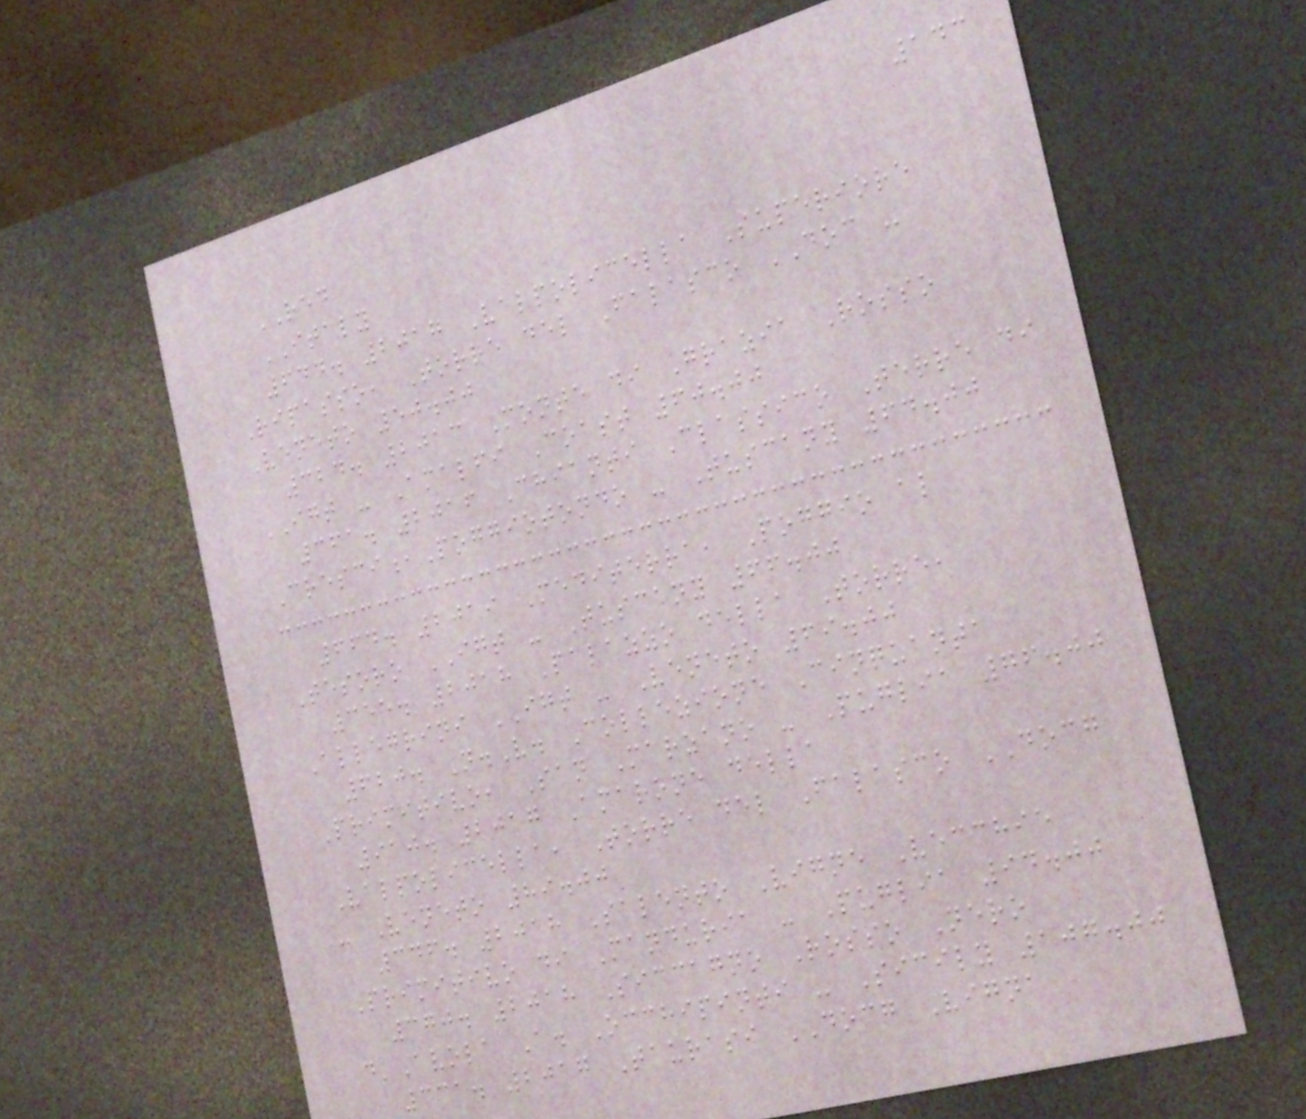143
RED
ITALY
644. 2017 Valpolicella Superiore
Ripasso, Torre del Falasco DOC -
Veneto 50.00
324. 2013 Monte di Grazia Rosso
IGT - Amalfi Coast 60.00
361. 2016 Chianti Classico Terre di
Cresci,Poggiotondo - Tuscany 64.00
664. 2019 Mediterra, Poggio al
Tesoro IGT - Tuscany 66.00
355. 2018 Palazzo della Torre,
Allegrini IGT - Veneto 69.00
620. N.V. Collezione Cinquanta
Primitivo, San Marzano - Puglia 76.00
910. 2017 Amarone della
Valpolicella, Torre del Falasco DOCG
- Veneto 89.00
346. 2018 Salento Vigne Vecchie
Primitivo di Manduria - Puglia 94.00
370. 2018 Siccagno Rosso Nero
d'Avola A. Occhipinti - Sicily 107.00
331. 2017 Taurasi DOCG Vigna
